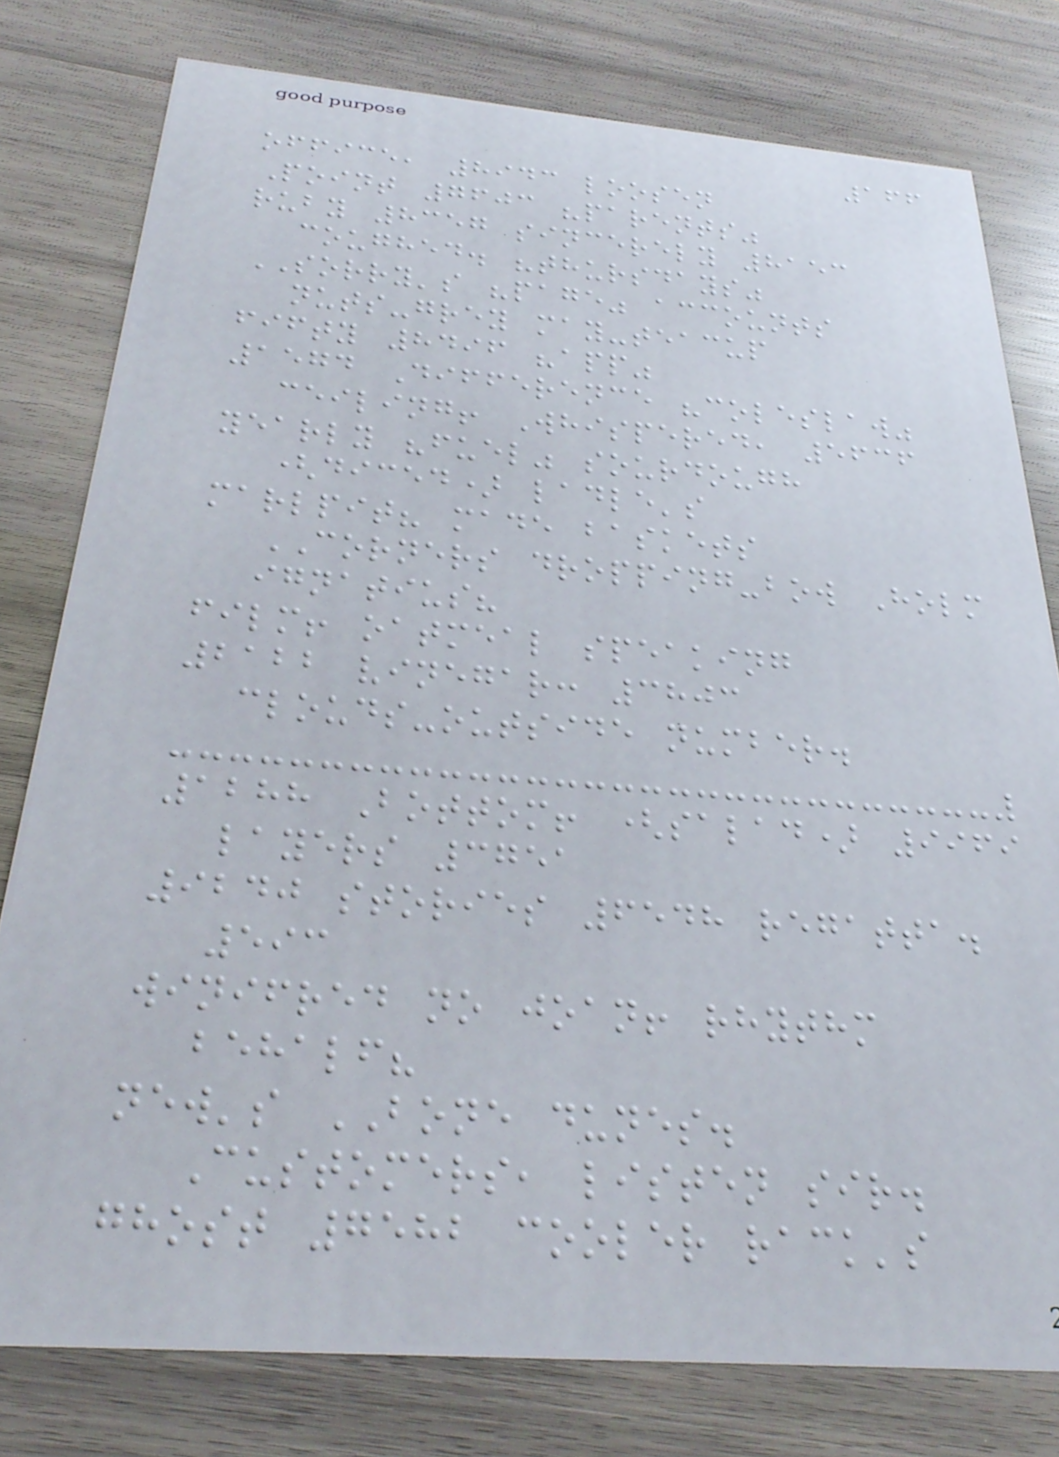166
office, 8943 loosen
Point 7603 "parents"
ruby 8357 sincerely 8153
coughed. "thursdays"
SORRY's "page" accounts
nuts-grey may-teacup
fifty 8496 "app"
1574 Difference "coleslaw"
ceiling! Whispered, 5636
yearly "fuel" sourdough
(diced) ladle's
marlpit? made baskets
CORNERS dropping-bow Holm
ignatius?
film! oatmeal speaking
2122 vinegar: 3803
clouds-outside number.
1288 Bottom! (salad) 9969
layers 3751
9240 stories 6548 regatta.
593
winifred no joan! rhythm
behalf?
new's BONE dunes.
Customers, listen sir.
ghost 7582 cooler rack's
